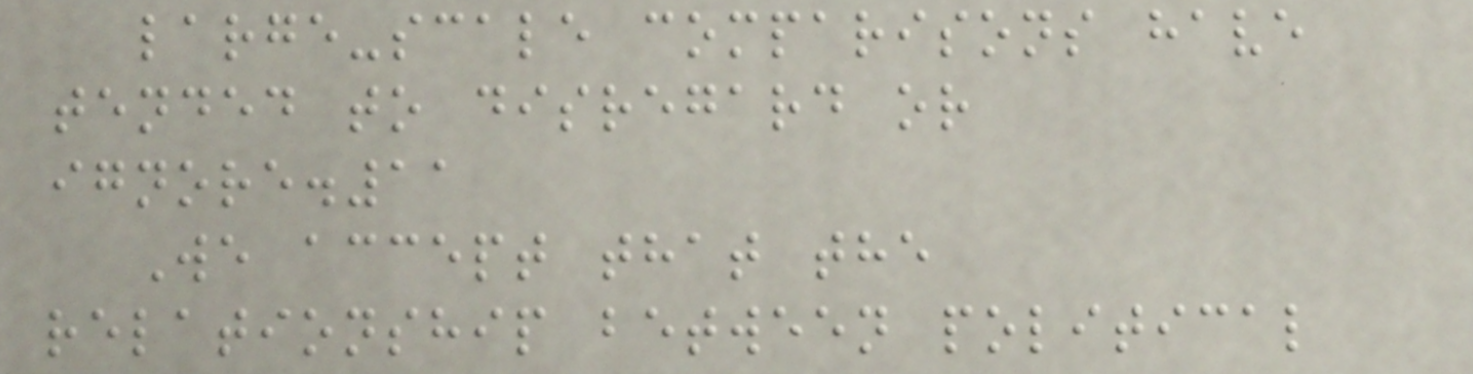large-scale comparisons have
tended to disregard or
ignore.11
We accept that the
relationship between political
